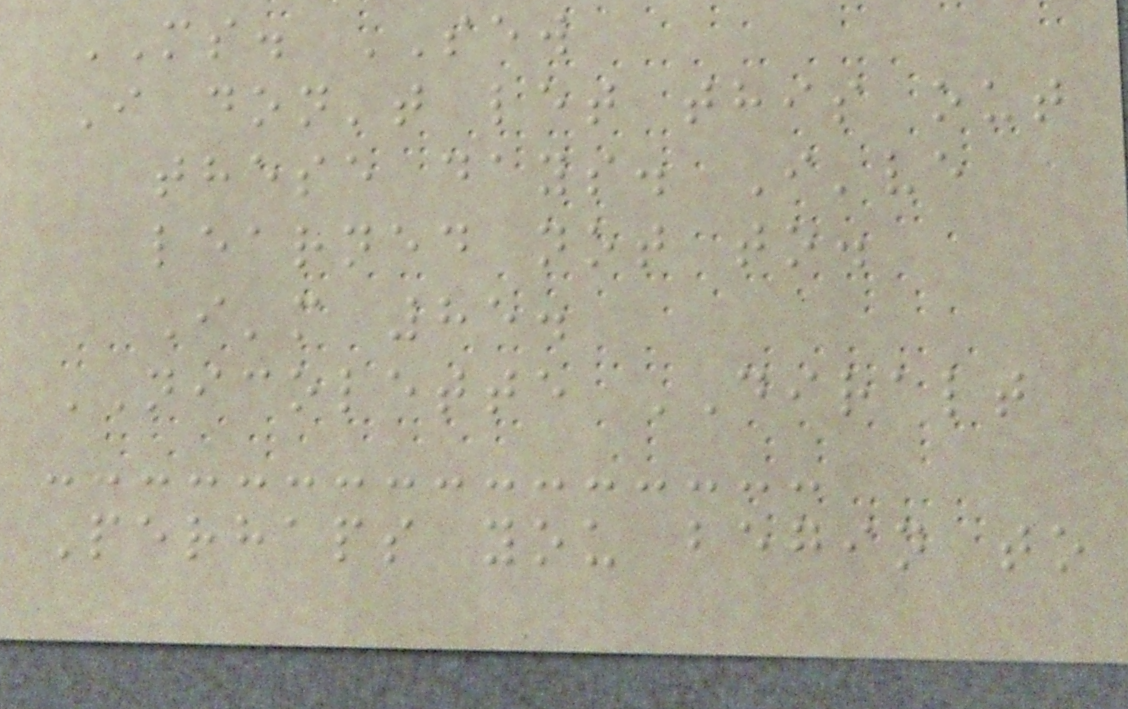MS. SEW
I don't let this out
these days. I've
learned not to.
I'm 85.
NICOLETTE DIRALT
Perhaps you begin to
